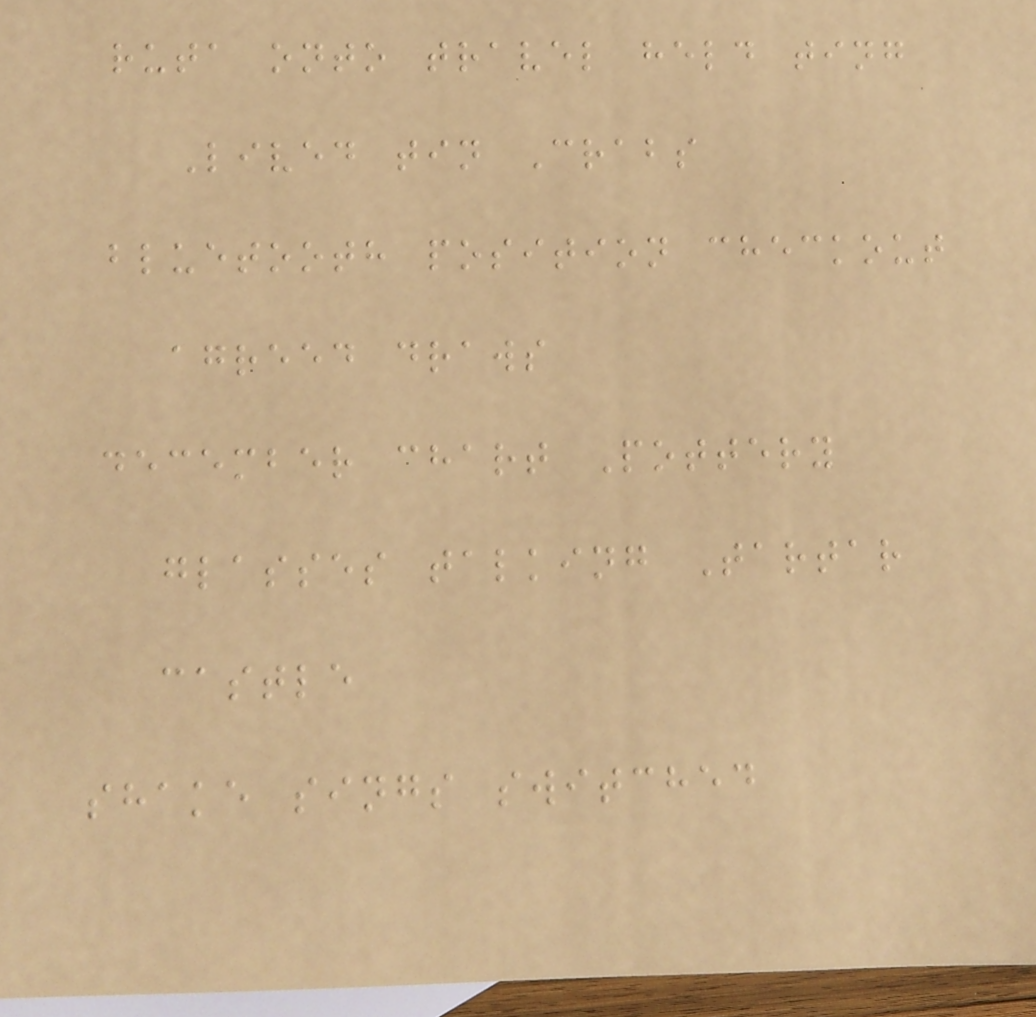ruta onto travel held ting
Lived tin Crabs
bluetooth position checkout
agreed draws
december chart Pottery
glasses talking Tartar
castle
shake sings switched
